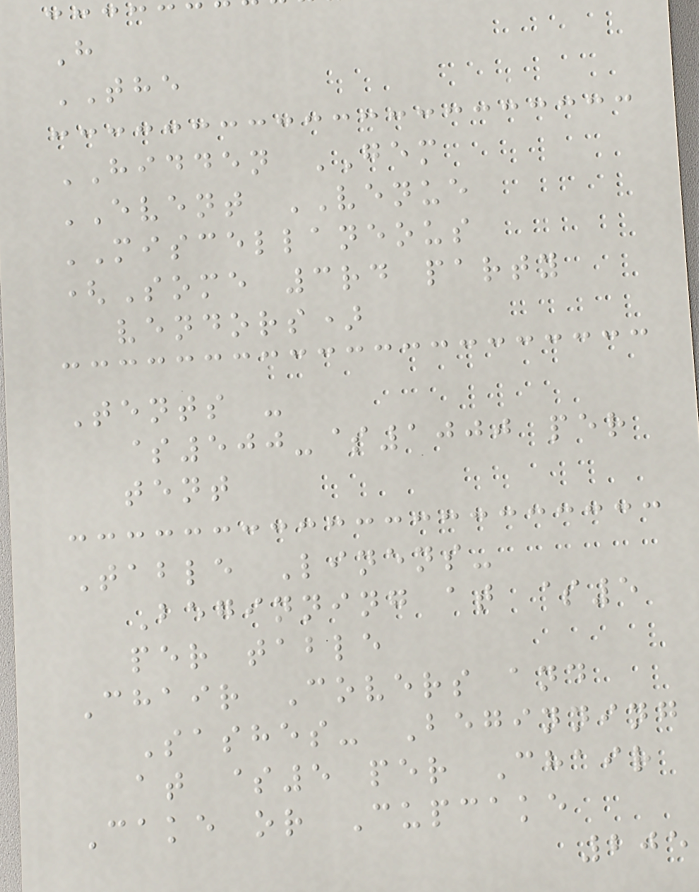H
THE
HIDDEN GEM
EVENT VENUE
MISCELLANEOUS
(Some 3rd party
vendors)
Tents -
$500-$1000 per
tent
Table Linens-
Beginning at $5
per table
Chair Covers and
Sashes- Beginning
at $5 per Chair
Cake or Cupcake
205
